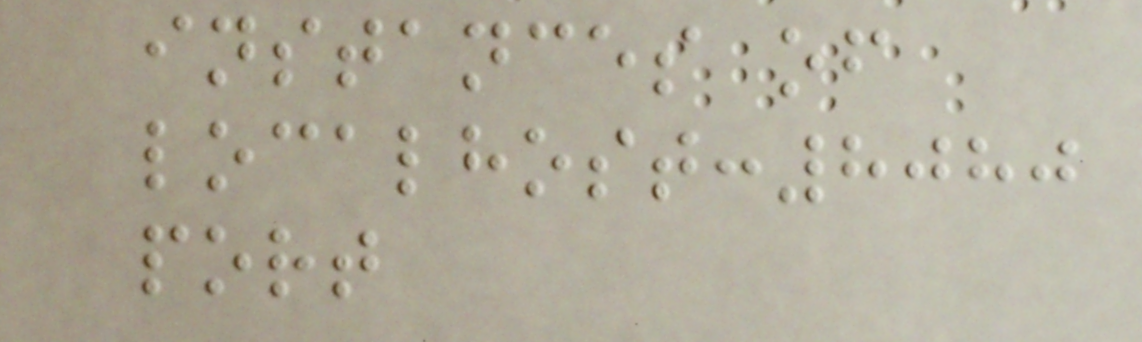instances of
localhost:8080
port
